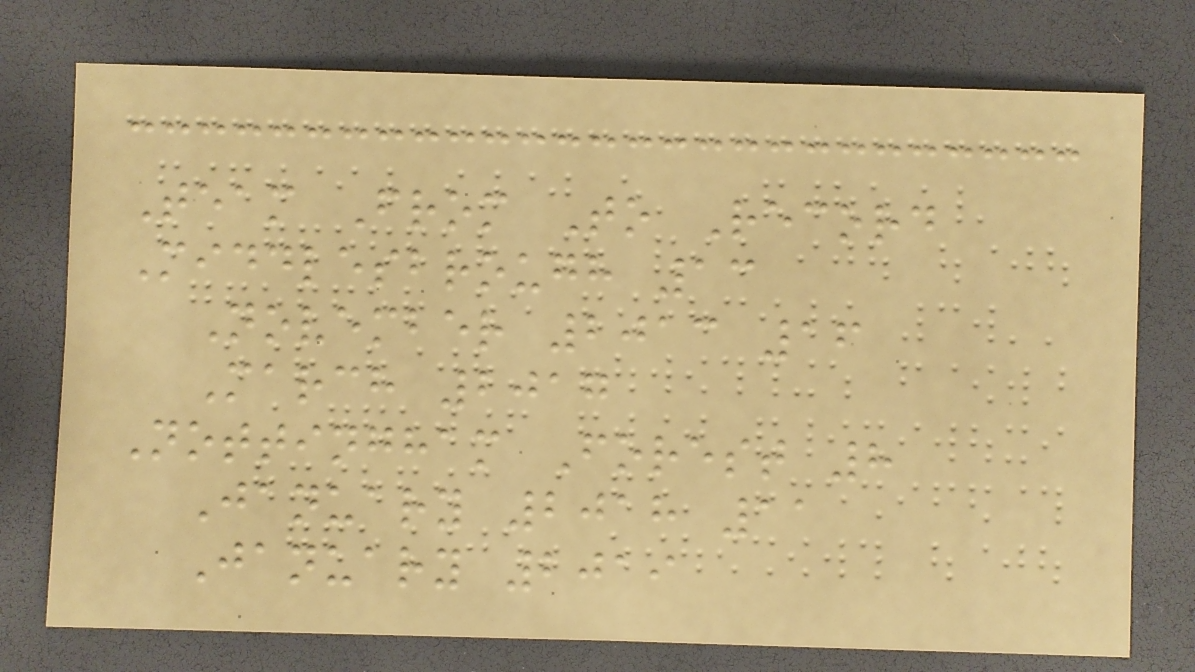Team From To Record
Middlesbrough 13
November 2013 16
March 2017
Nottingham Forest 8
January 2018 11
January 2019
